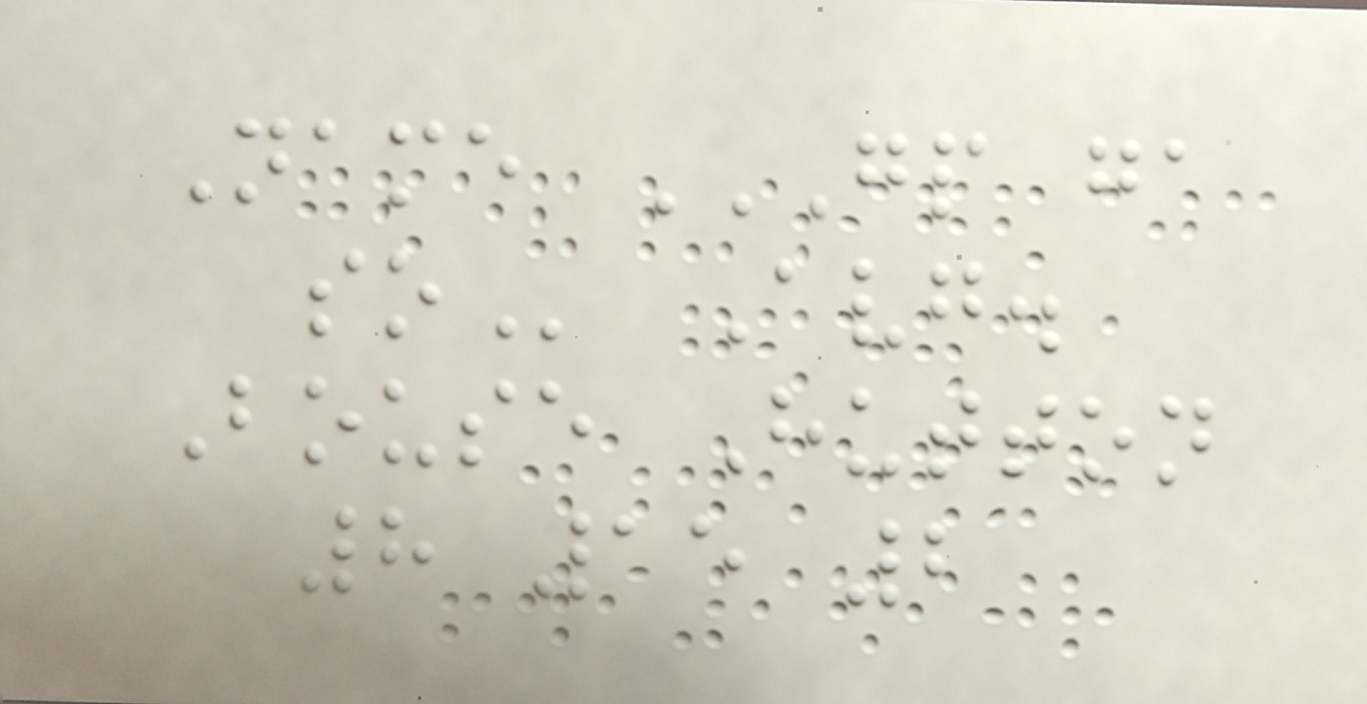Name GP GA
SO Avg.
Bouse Hutton
8 15 2
